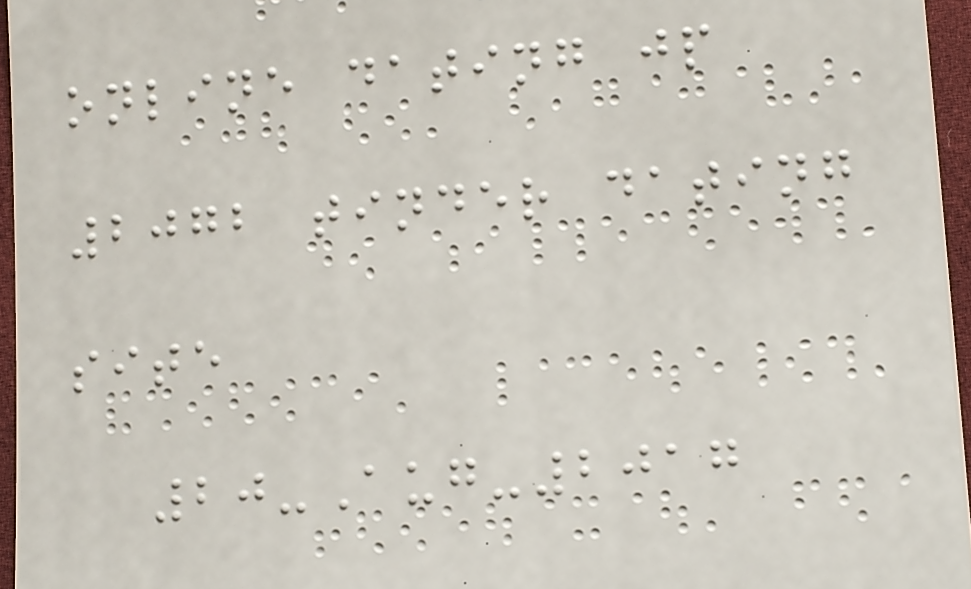online dating jp
2072 tinder dating
site
20-Aug-2017
